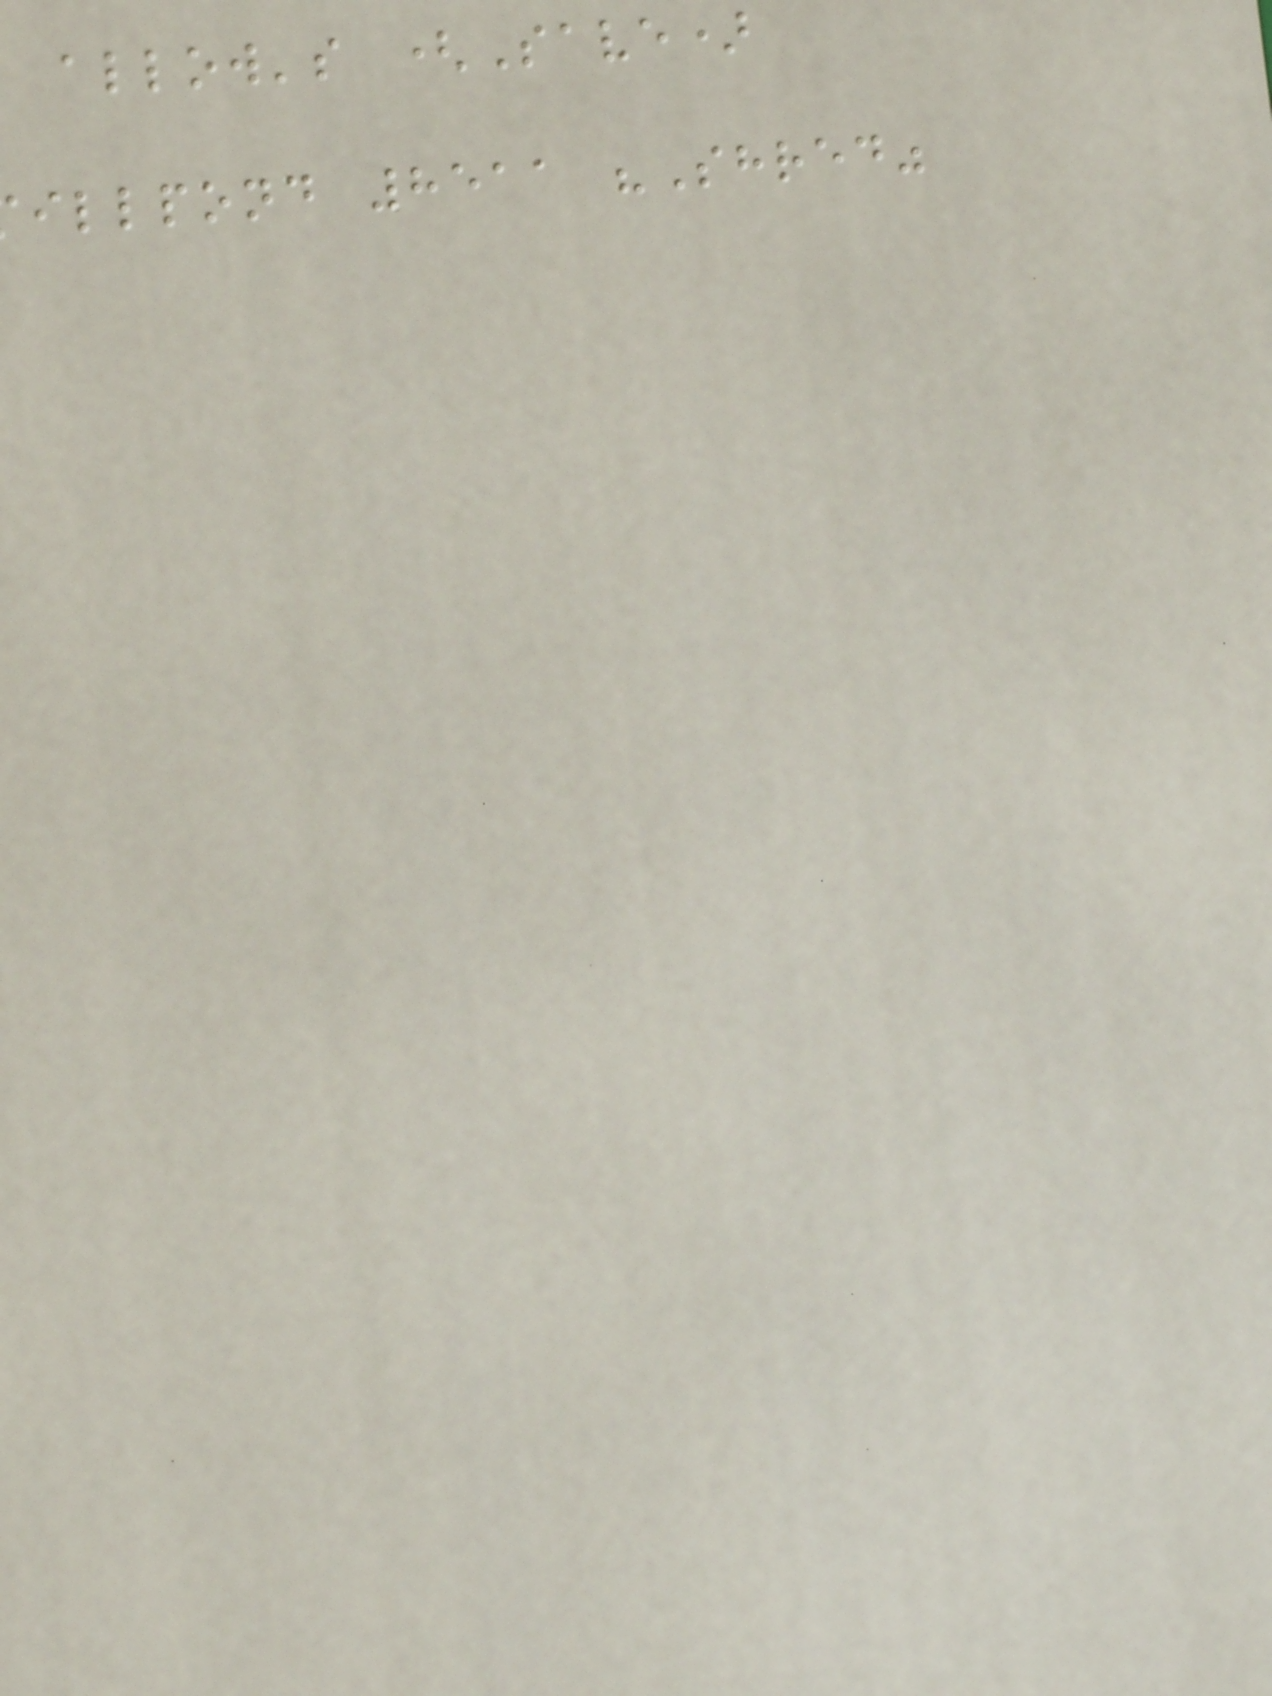allow's (Save)
illpond 8511 "Shred"
